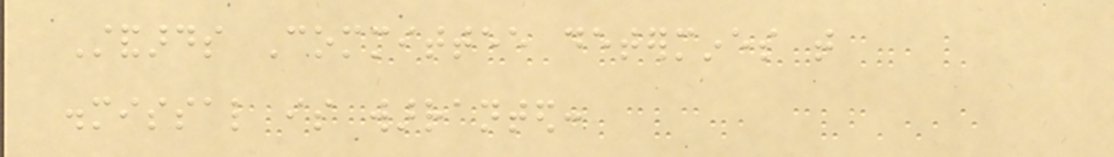Standards Committee determines that
dismissal is warranted:
